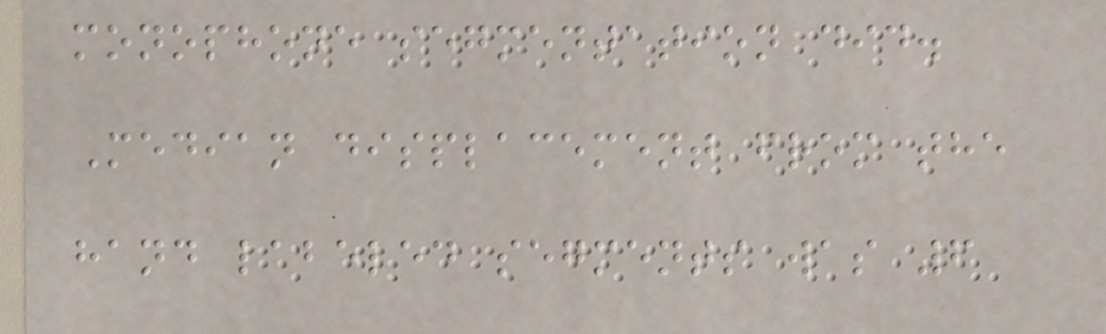monophone segmentation did.
Median displacement from the
hand labeled segments was 6
